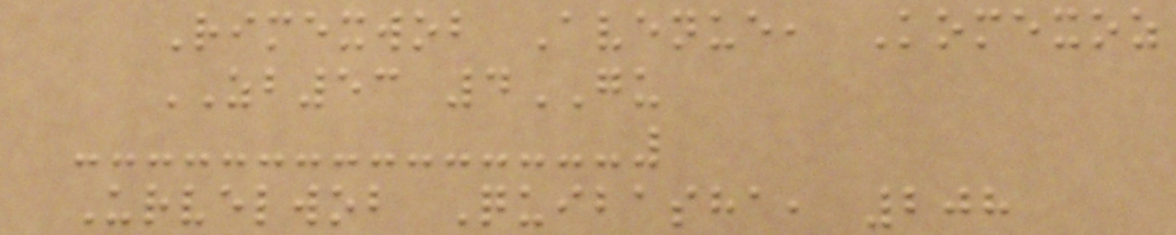Rimexwob Avenue, Komexoz
ZB53 4GU
Urvelwob Quibasha, 208
